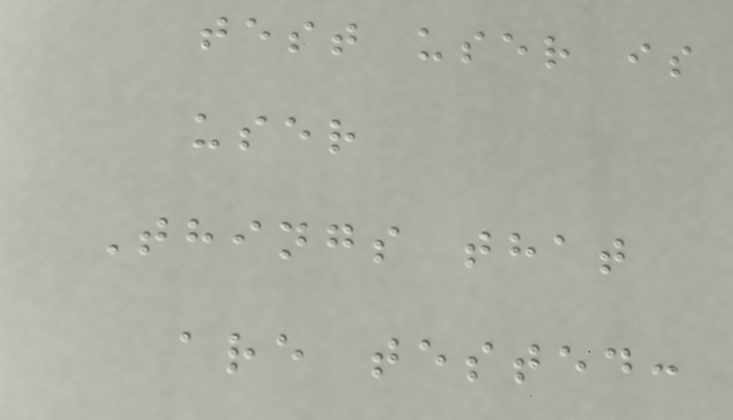test user is
user
Things that
are tested:
